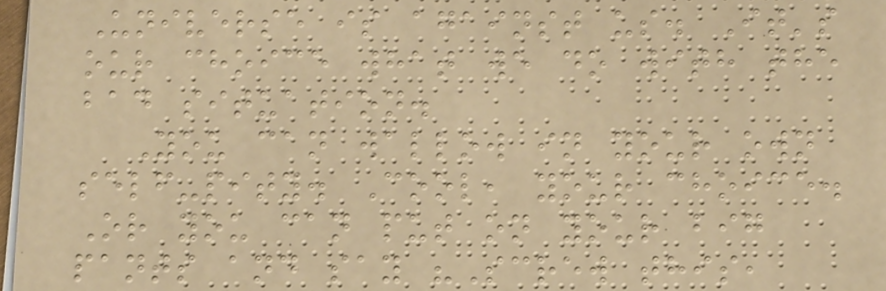Universe is against us. It's
our choice what we do with the
bad situation.
You can wallow in your own
self-pity. Cool, your choice.
Or you can put on your big
pants and say "Screw this,
